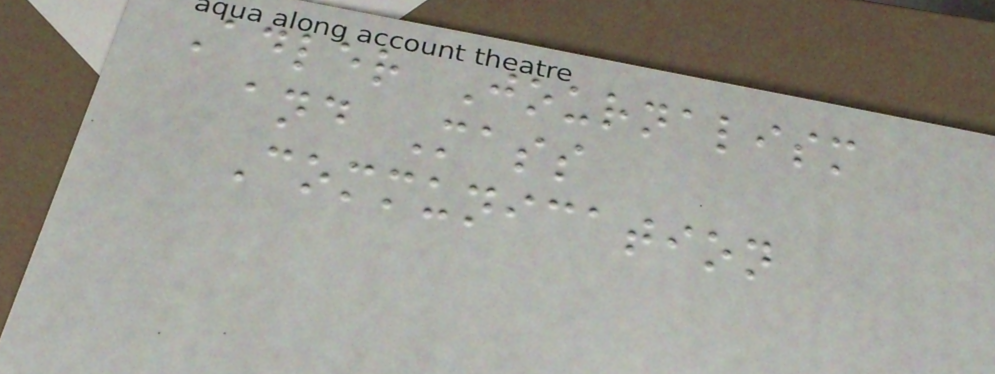Adler Journalism
and Mass
Communication
